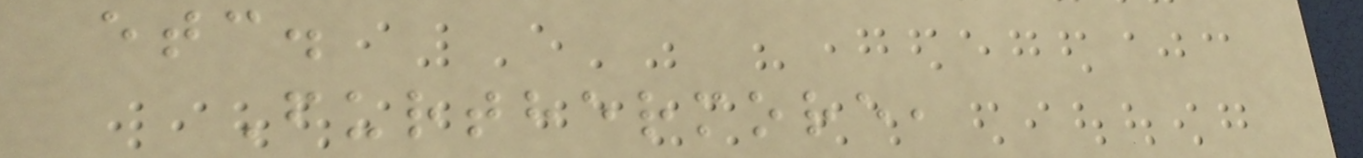etc.
Furthermore,
